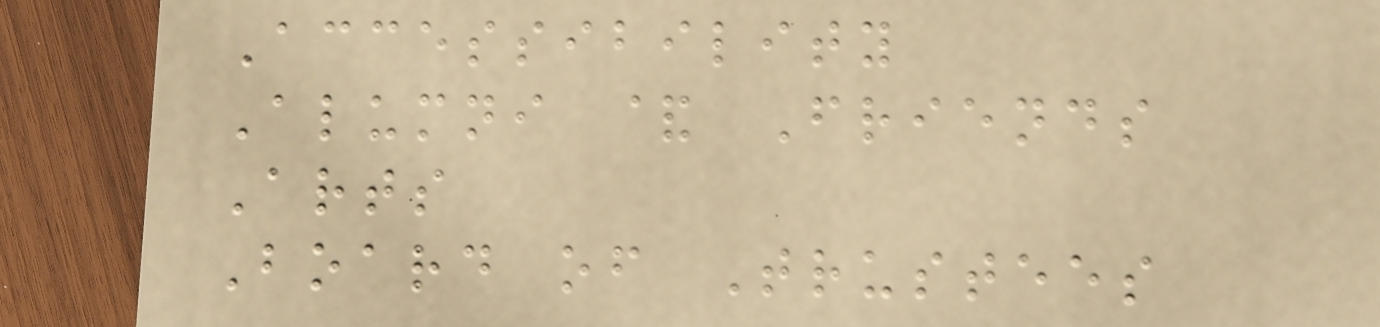Accessibility
Alumni & Friends
Arts
Board of Trustees
